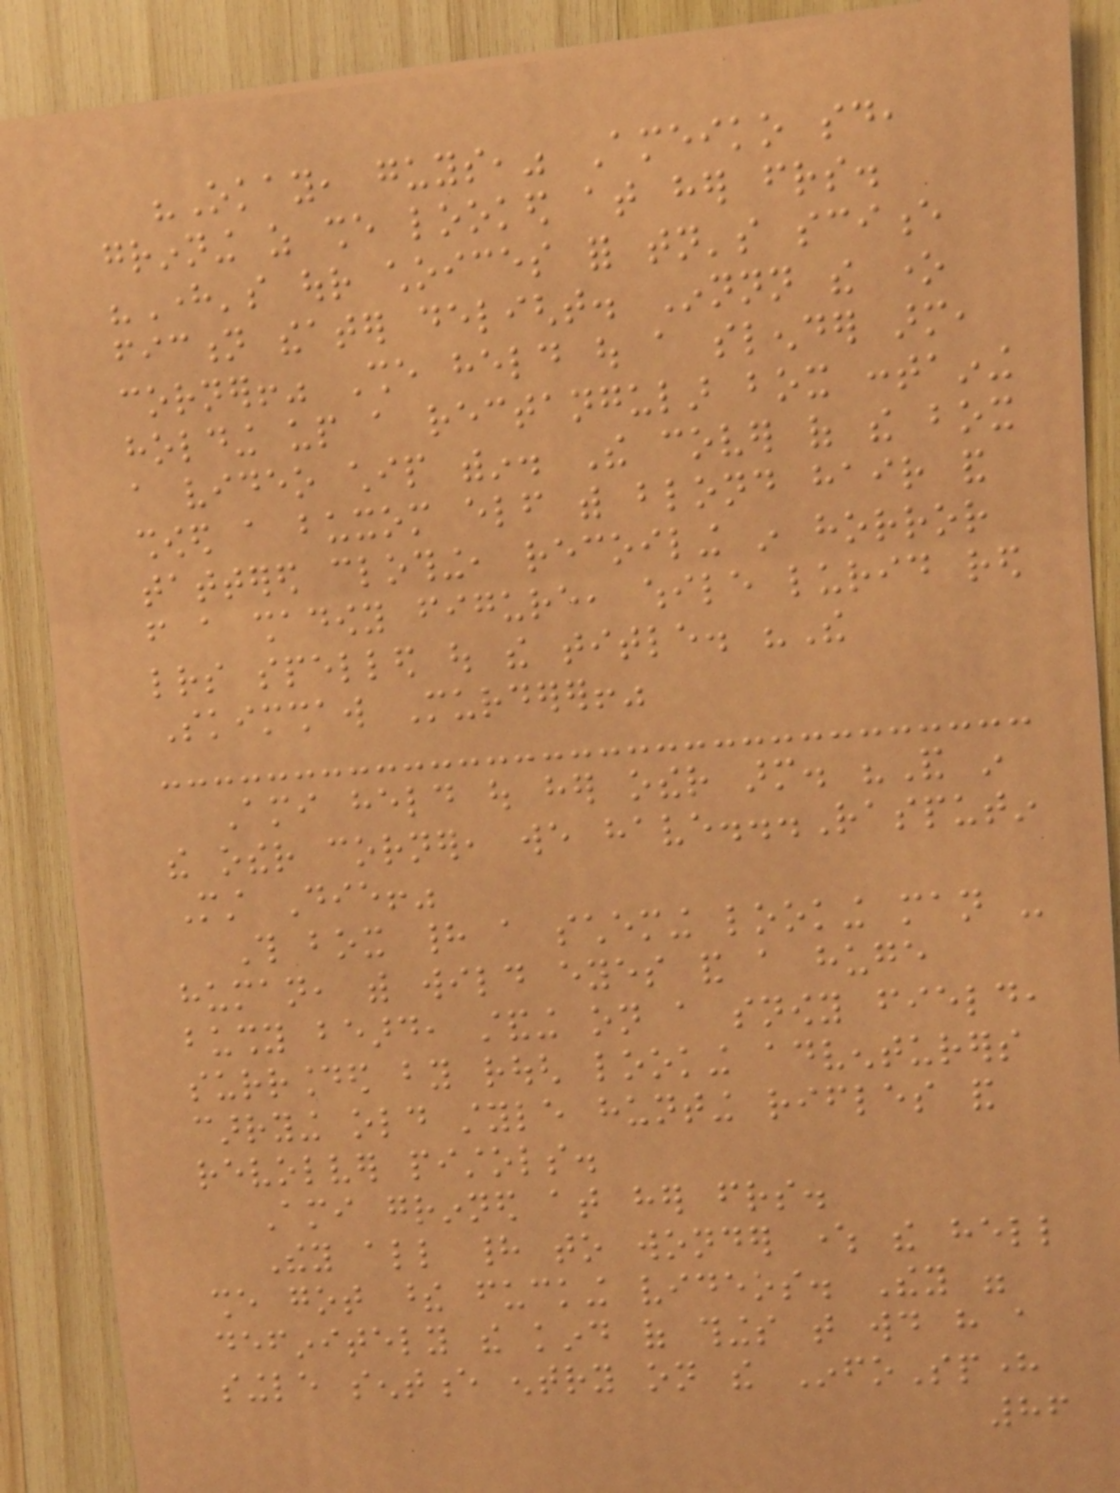"Okay, guys," Ameiko said,
grinning as she looked at her friends.
"Here's our choices for tonight's science
fiction theater delight. Innnn the one
corner!" She held out a slender arm,
holding up a rectangular box containing
a video chip within. The cover of the box
showed a buxom elf with blond hair and
tattered clothing, recoiling in horror
from a shadowy figure, while lurid red
letters spelled out the title. "The
Skimshaw Murderer!"
Ami held out her other arm. "And in
the other corner, we have...Rasputin
Must Die!"
This box had a scheming looking man -
human, with wild eyes and a huge
bushy beard, standing on a snowy field,
surrounded by rough looking adventurers
carrying old style hunting rifles and
revolver pistols.
Ami grinned at her friends.
They all had to wonder where the hell
she got these fucking videos. They were
definitely the kind of things that would have a
single sentence entry on the InfoSphere
86
